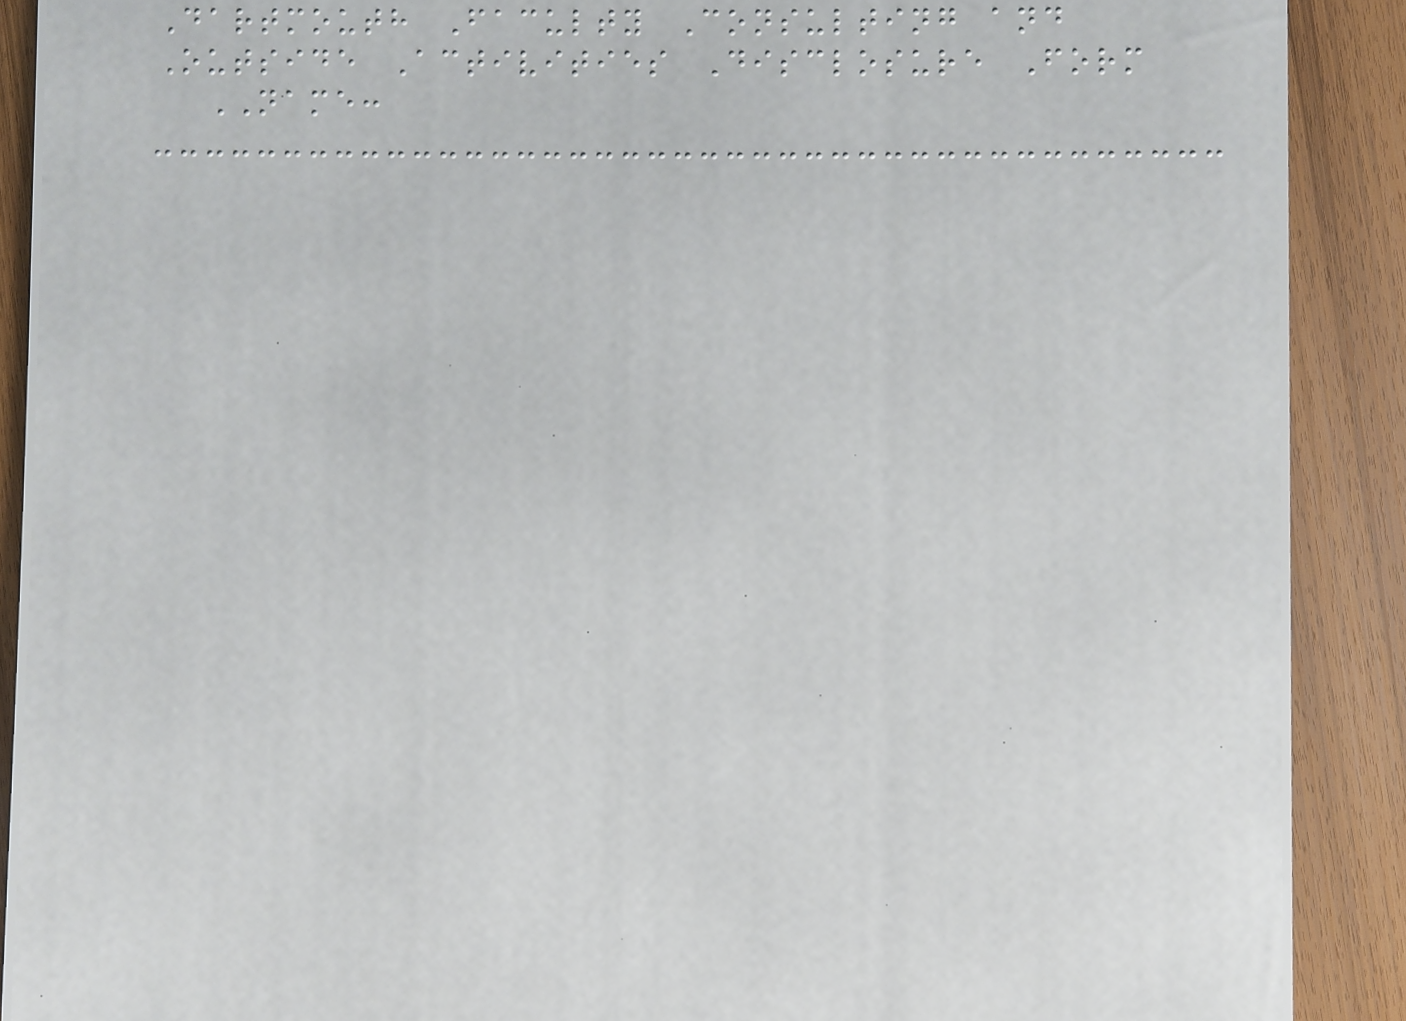Dartmouth Faculty Consulting and
Outside Activities Disclosure Form
NAME:
